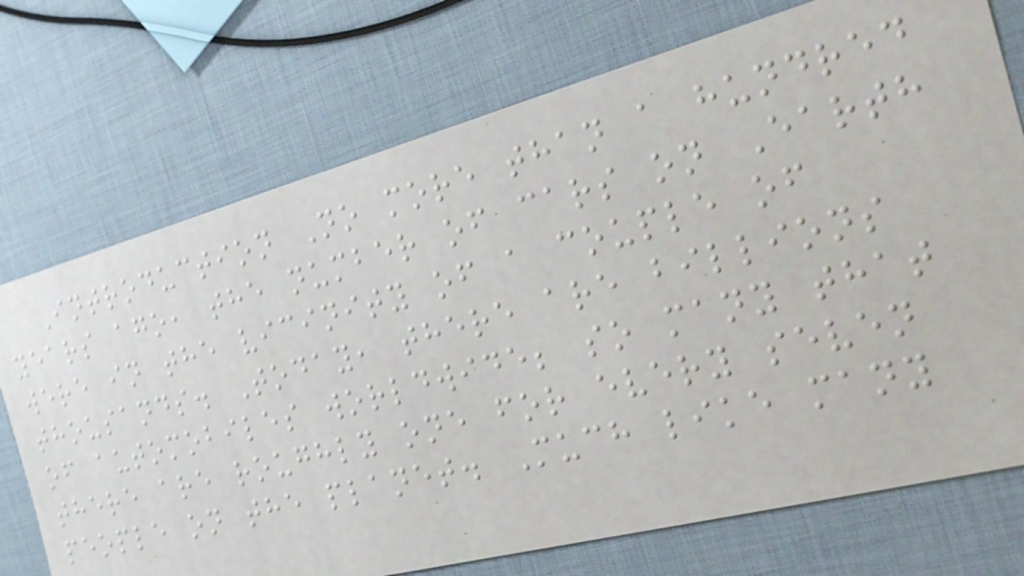Introduction No more than a hundred
years ago, the number of cars on Earth
were in the vicinity of a couple of
thousands. Today, there are billions
of automobiles worldwide; so many that
there are roughly one for every seven
people on the planet. Much like many
